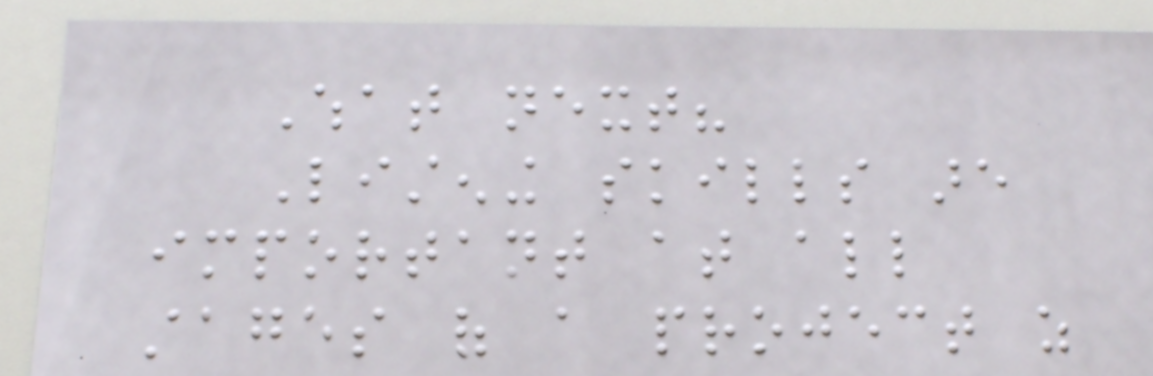What next?
Listening skills are
important at all
stages of a project as
